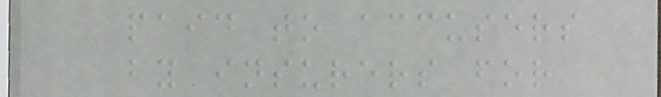paid to accusers
by insurers for
